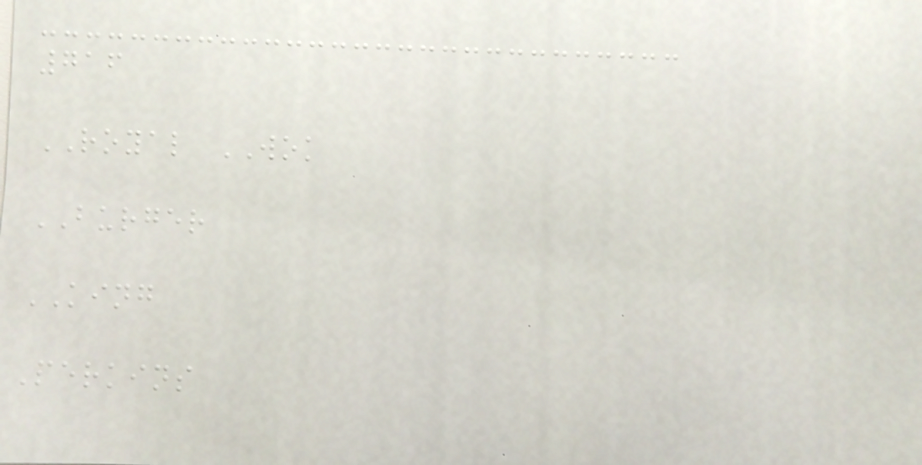716
ROYAL WOK
BURGER
KING
Perkins
